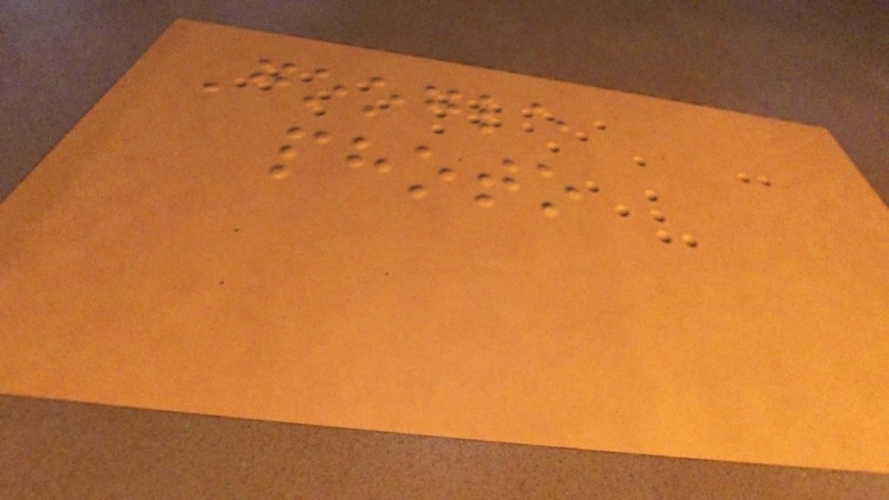Google
photo
